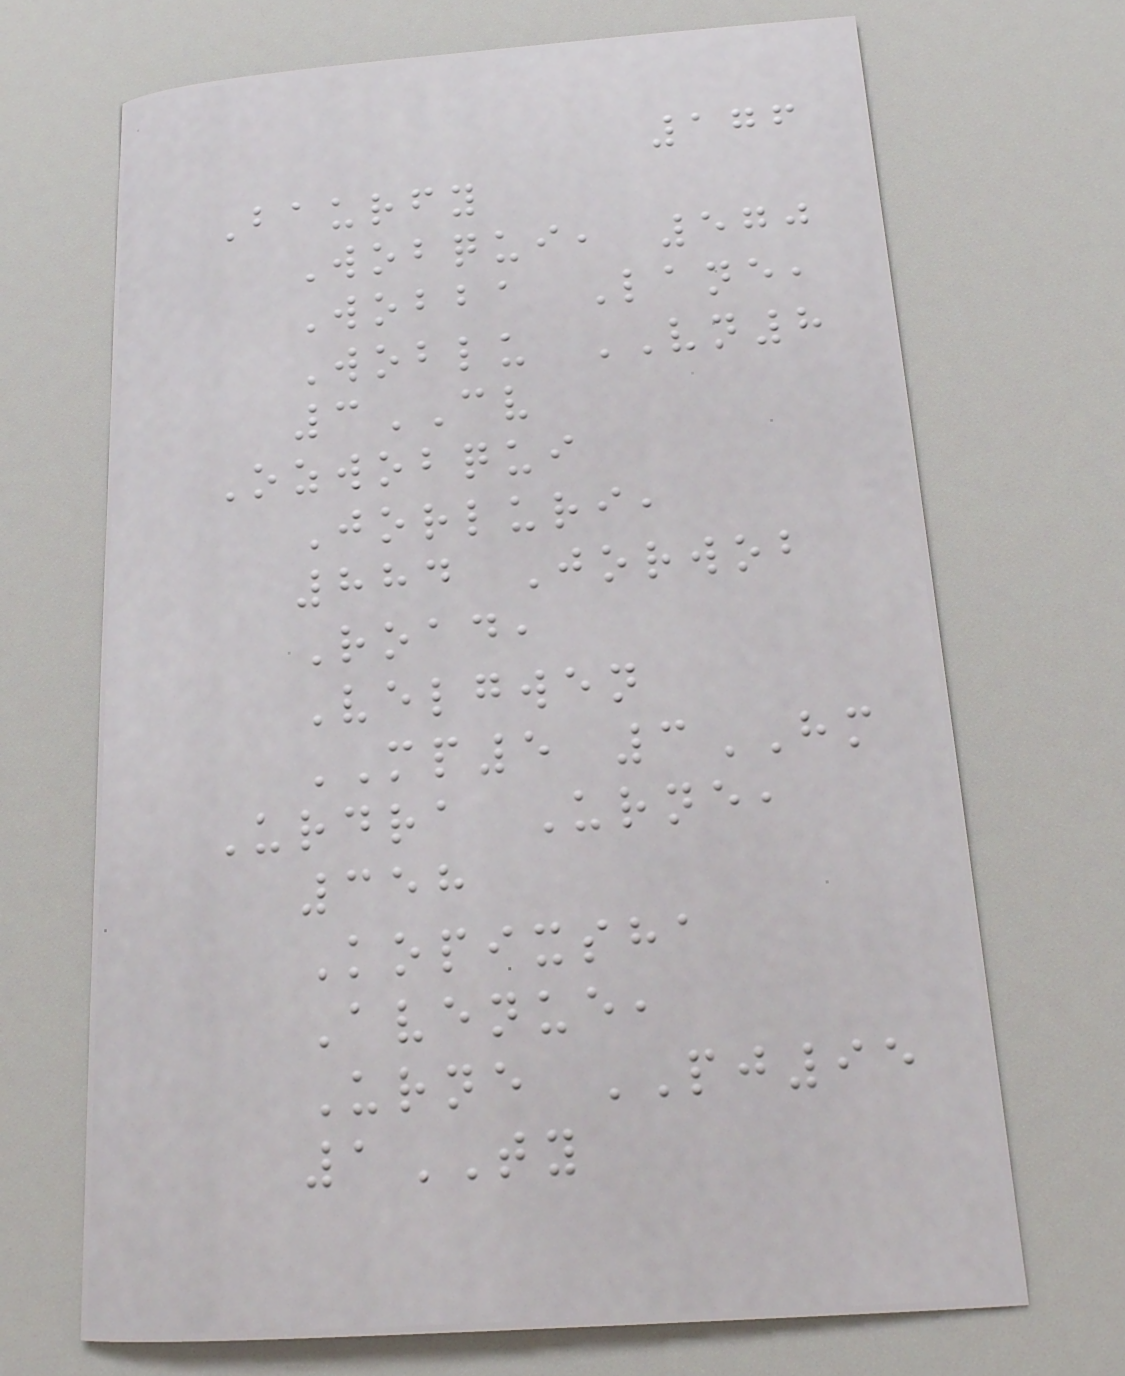176
Baurfy
Wobqui, 570
Wobba Lane,
Woblu VN8
3CV
Ozwobqui
Jorluri,
884 Jorwob
Road,
Velgwen
MP5 3HM
Urdra Urne,
358
Kopixsha
Avenue,
Urne PJ95
1TY
